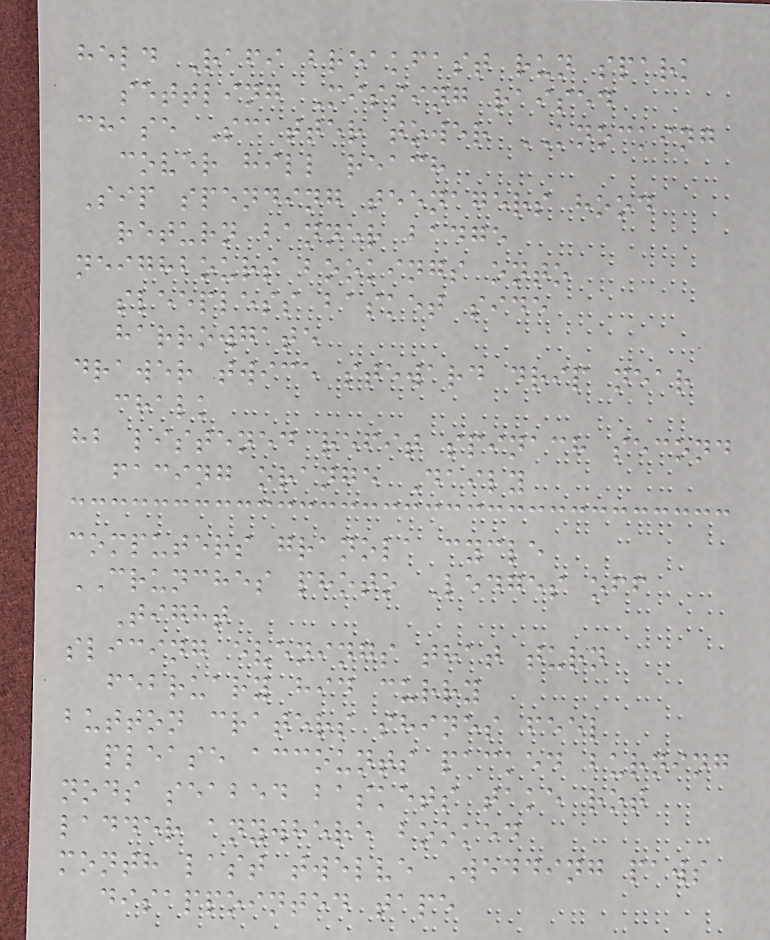held Rafi breakfast run spark
settling Missing raised
chase Scatter tower KNOCKING
cover hill reach
Sip spending teenagers hood
return banner badge
neighbours bookings onto
sleepless basket side
harrowgate
drawer twice steward drip near
chalk
hb listened refit spinach second
facing orange Daily
computers granola cycle
CRUNCHES photo Ledges off
Tight
slicing evenings that turn
february hid curry
button craters shines feel
please accounts packed burning
nods seabed baskets take rot
ladder anywhere booked
month last twelve Wedding paws
disappointed tape
